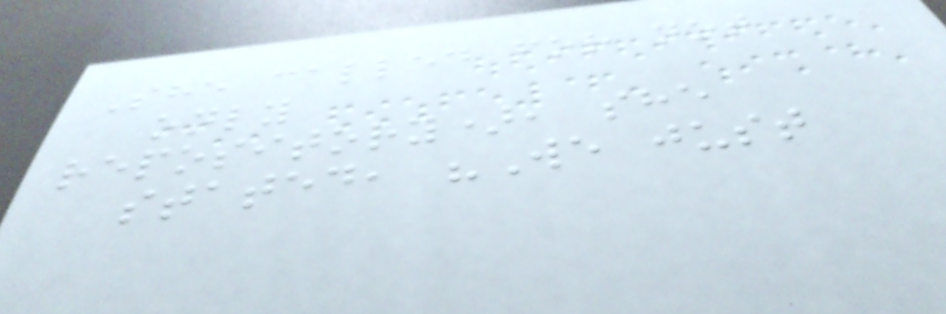She called for not
only
repository), she
stated, "We just
